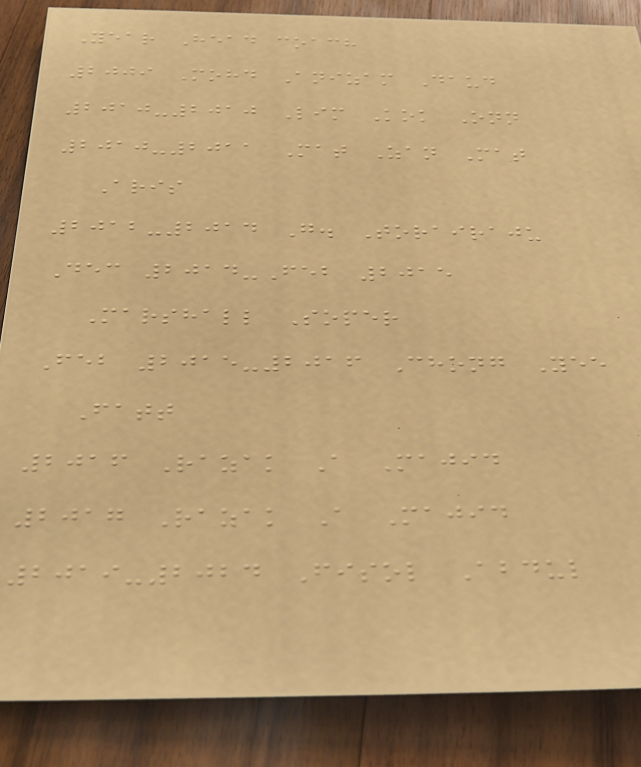Year Head coach
2009 Mohd Anizam Daud
2010-2010 Lim Kok Onn
2010-2011 Mat Zan Mat
Aris
2012-2014 G. Torairaju
Dec 2014-Feb 2015
Marshall Soper
Feb 2015-2016 Chong Yee
Fatt
2016 Razak A Majid
2017 Razak A Majid
2019-2024 Fisol Abdul
